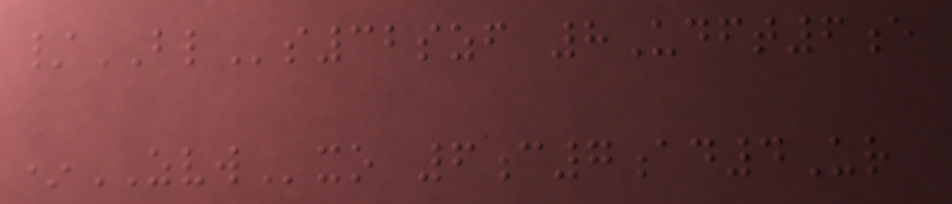/BLs32szf 8Udft6e
*ZVWxo 6c7ad4Ur
